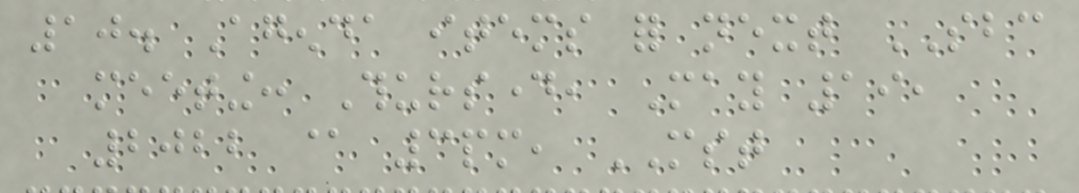10. Agenda items for next SBC
meeting: Thursday, May 19,
2022 @ 3pm, MST
